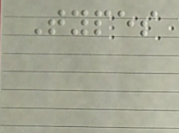Types
